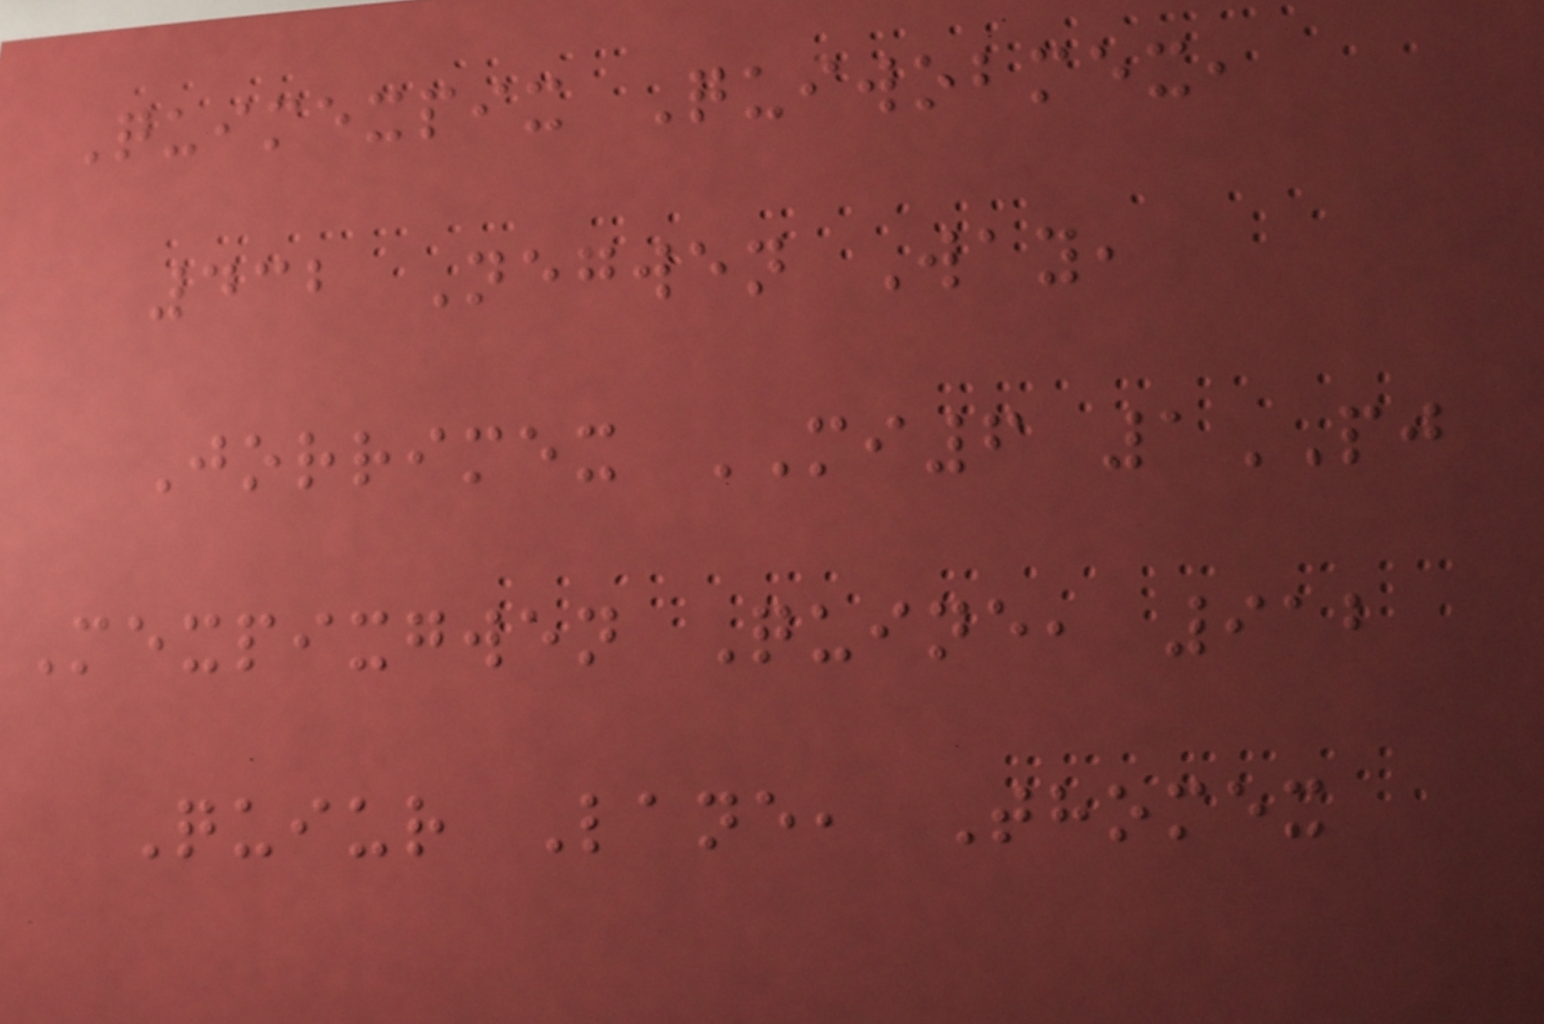Quimexpix Quiwobmex,
432 Negwen Way,
Jorrimex MI6 1PJ
Mexpixgwen Quine, 912
Quiur Lane, Thomex
